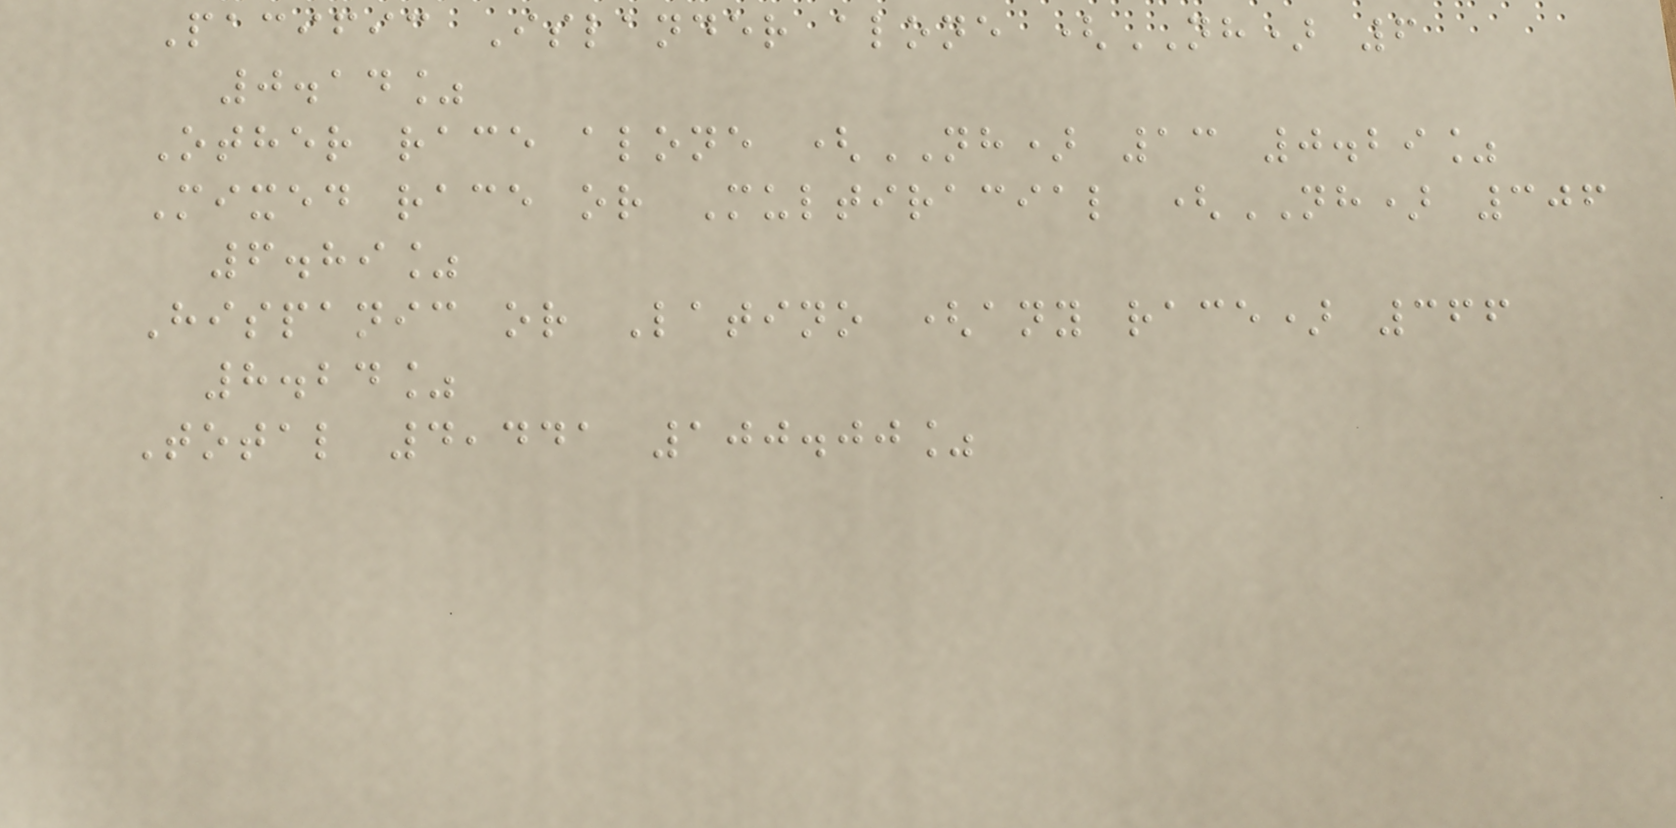Pacific Islander alone (NH) 6
0.14%
Other race alone (NH) 13 0.29%
Mixed race or Multiracial (NH) 306
6.89%
Hispanic or Latino (any race) 366
8.24%
Total 4,441 100.00%
